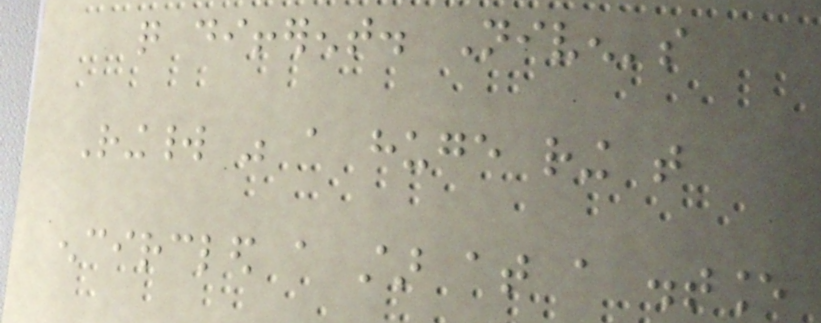quite different. Niven's
Ringworld was a huge ring that
encircled a star at a distance
